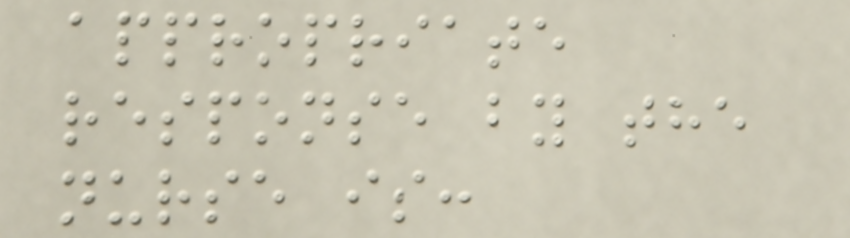appropriate
response by the
nurse is:
